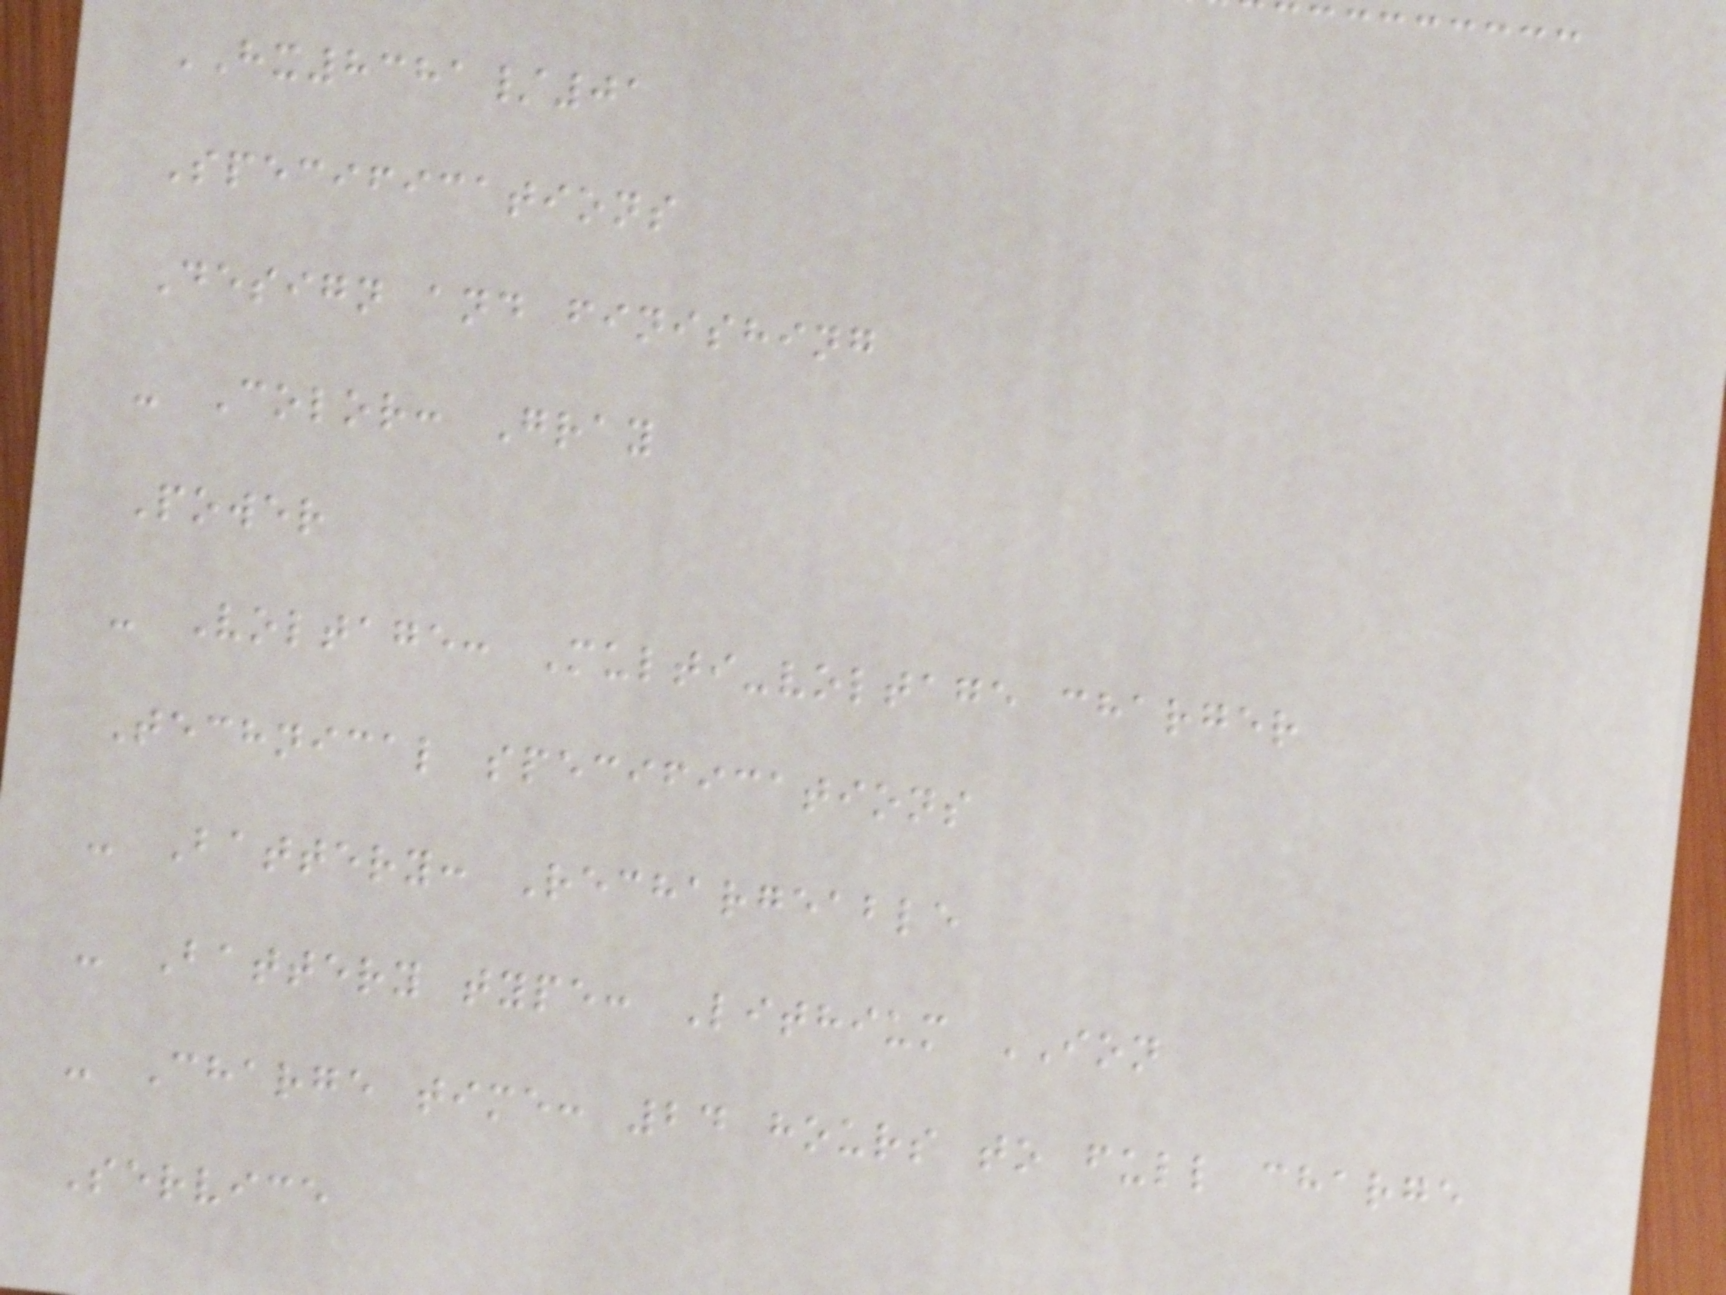HX8381/01
Specifications
Design and finishing
- Color: Gray
Power
- Voltage: Multi-voltage charger
Technical specifications
- Battery: Rechargeable
- Battery type: Lithium ION
- Charge time: 24 hours to full charge
Service
